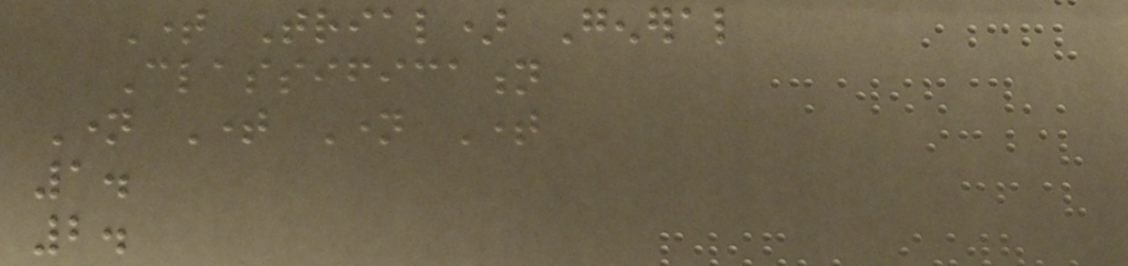Time Trial) General
Classification
Name Time Name Time
1.
2.
